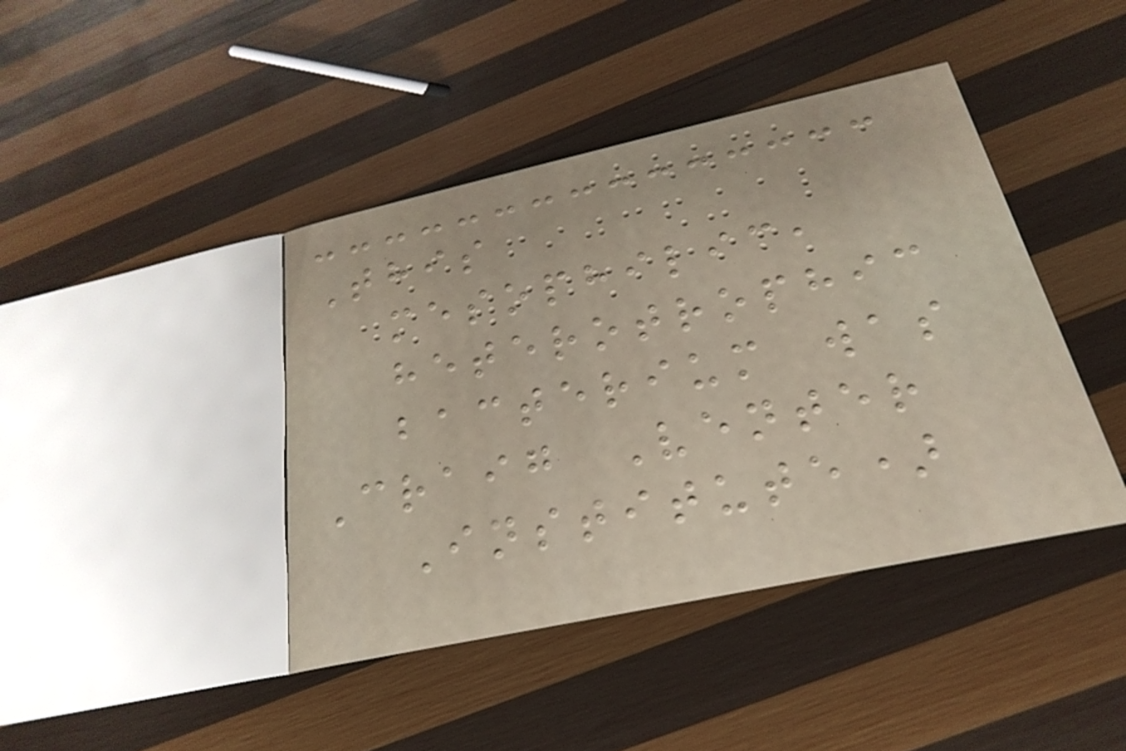This
mesophilic,
heterotrophic
bacterium was
Craig Venter
Institute)
